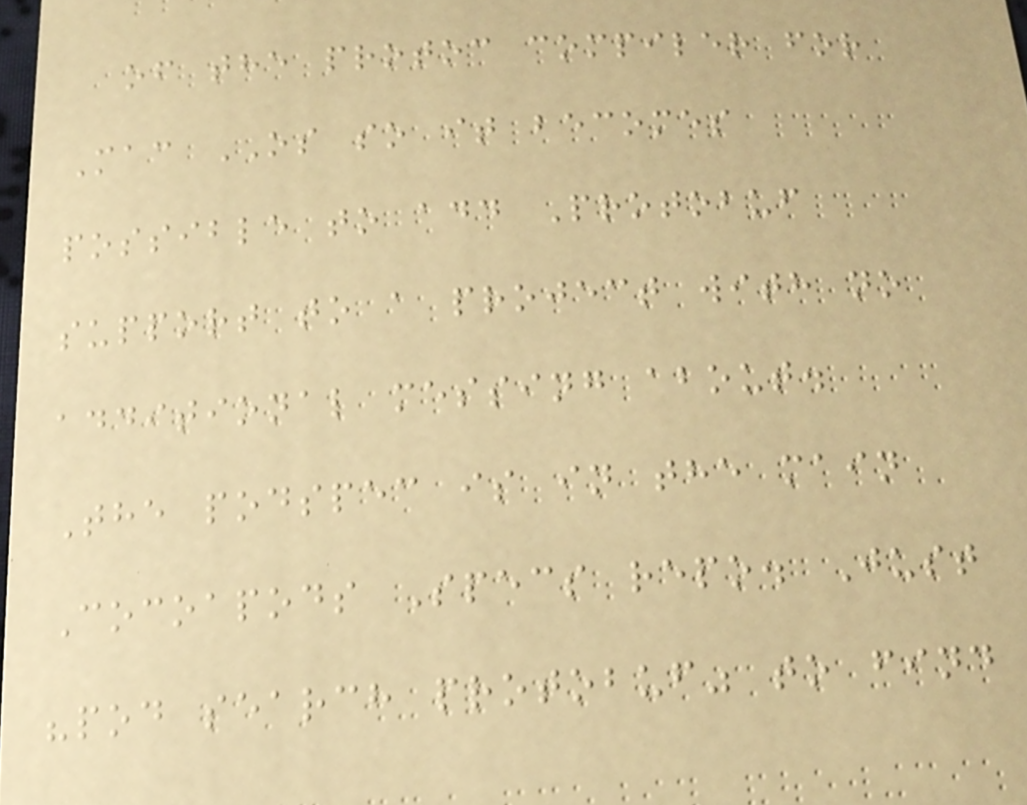of the protoc compiler for
Mac OS so it becomes
possible to add Protobuf
support to a project with no
additional messing about.
The podspec is in the main
Cocoapods Specs repo. Just
"pod search protobuf" to find
